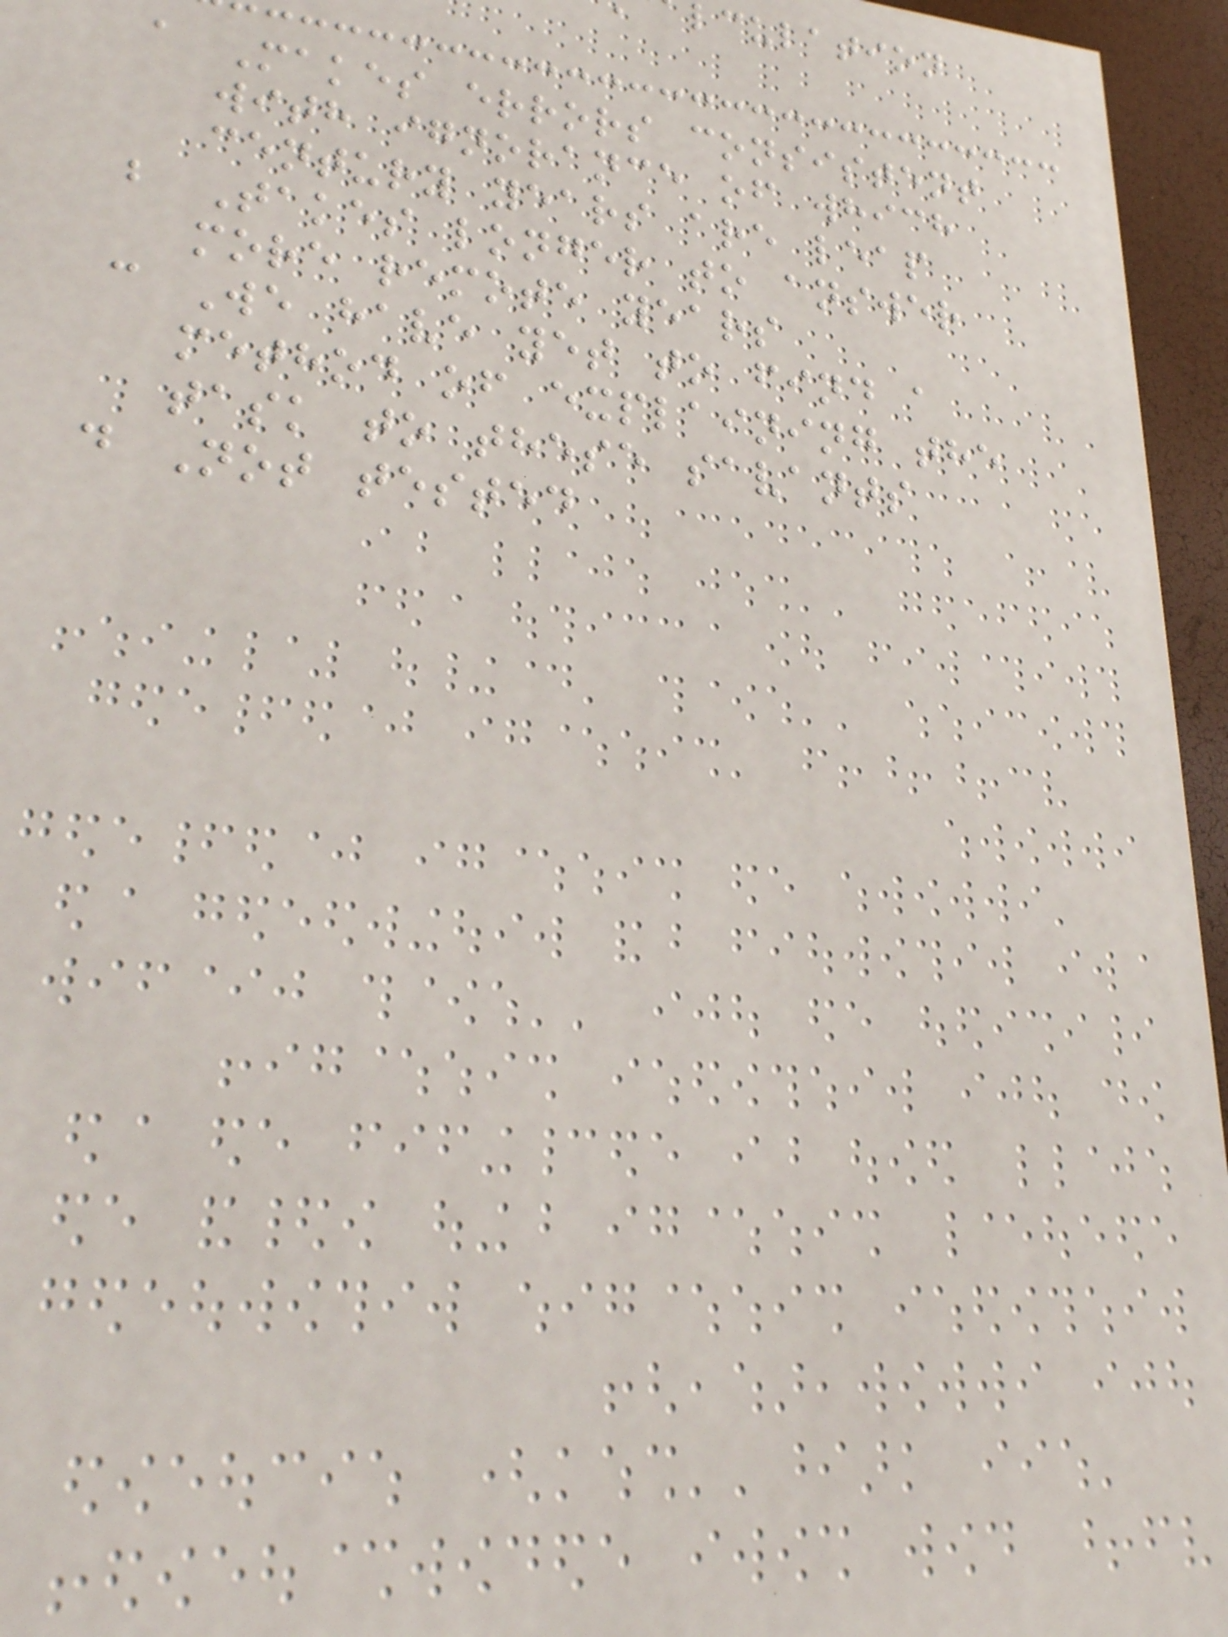lculation
a Makes errors consistent
with ignorance of which
century years are leap
b Takes longer to answer
more remote years
c We have yet to find a
method of explaining the
task to these savants
d Not tested
